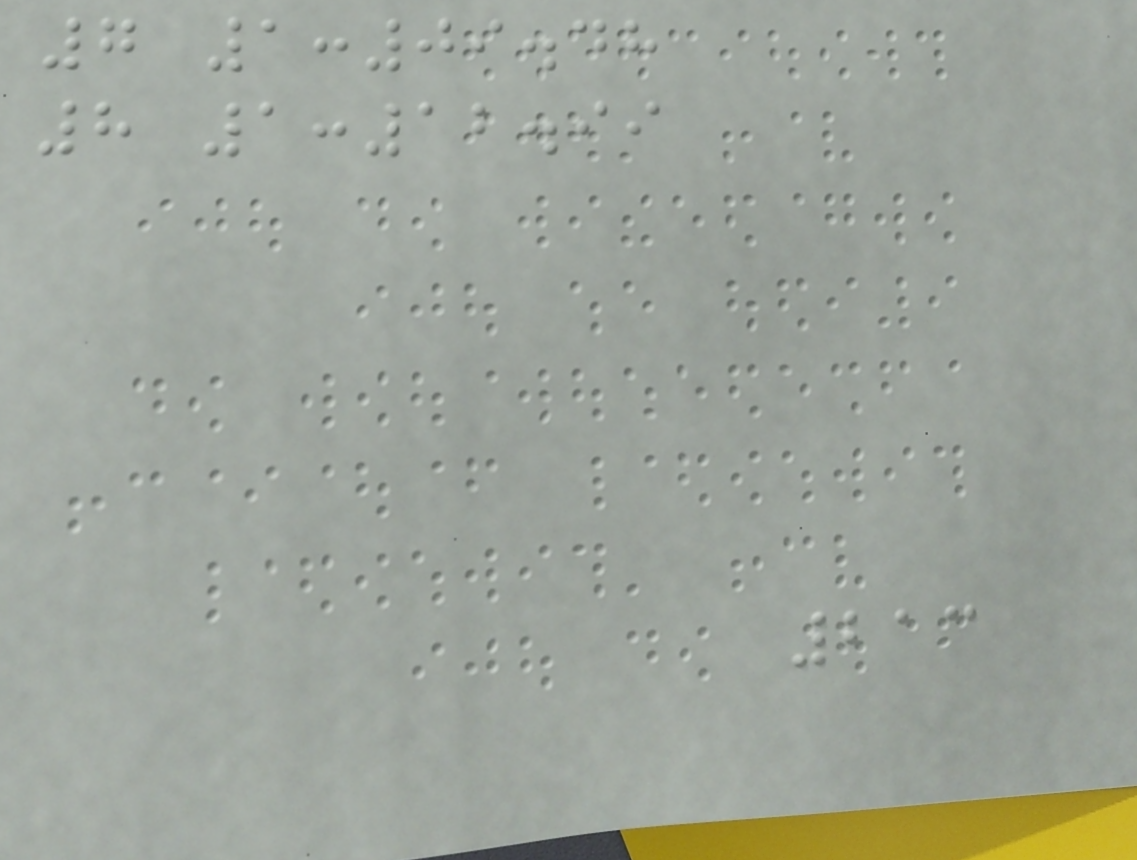7 1:09.48
8 1:12.99
213
